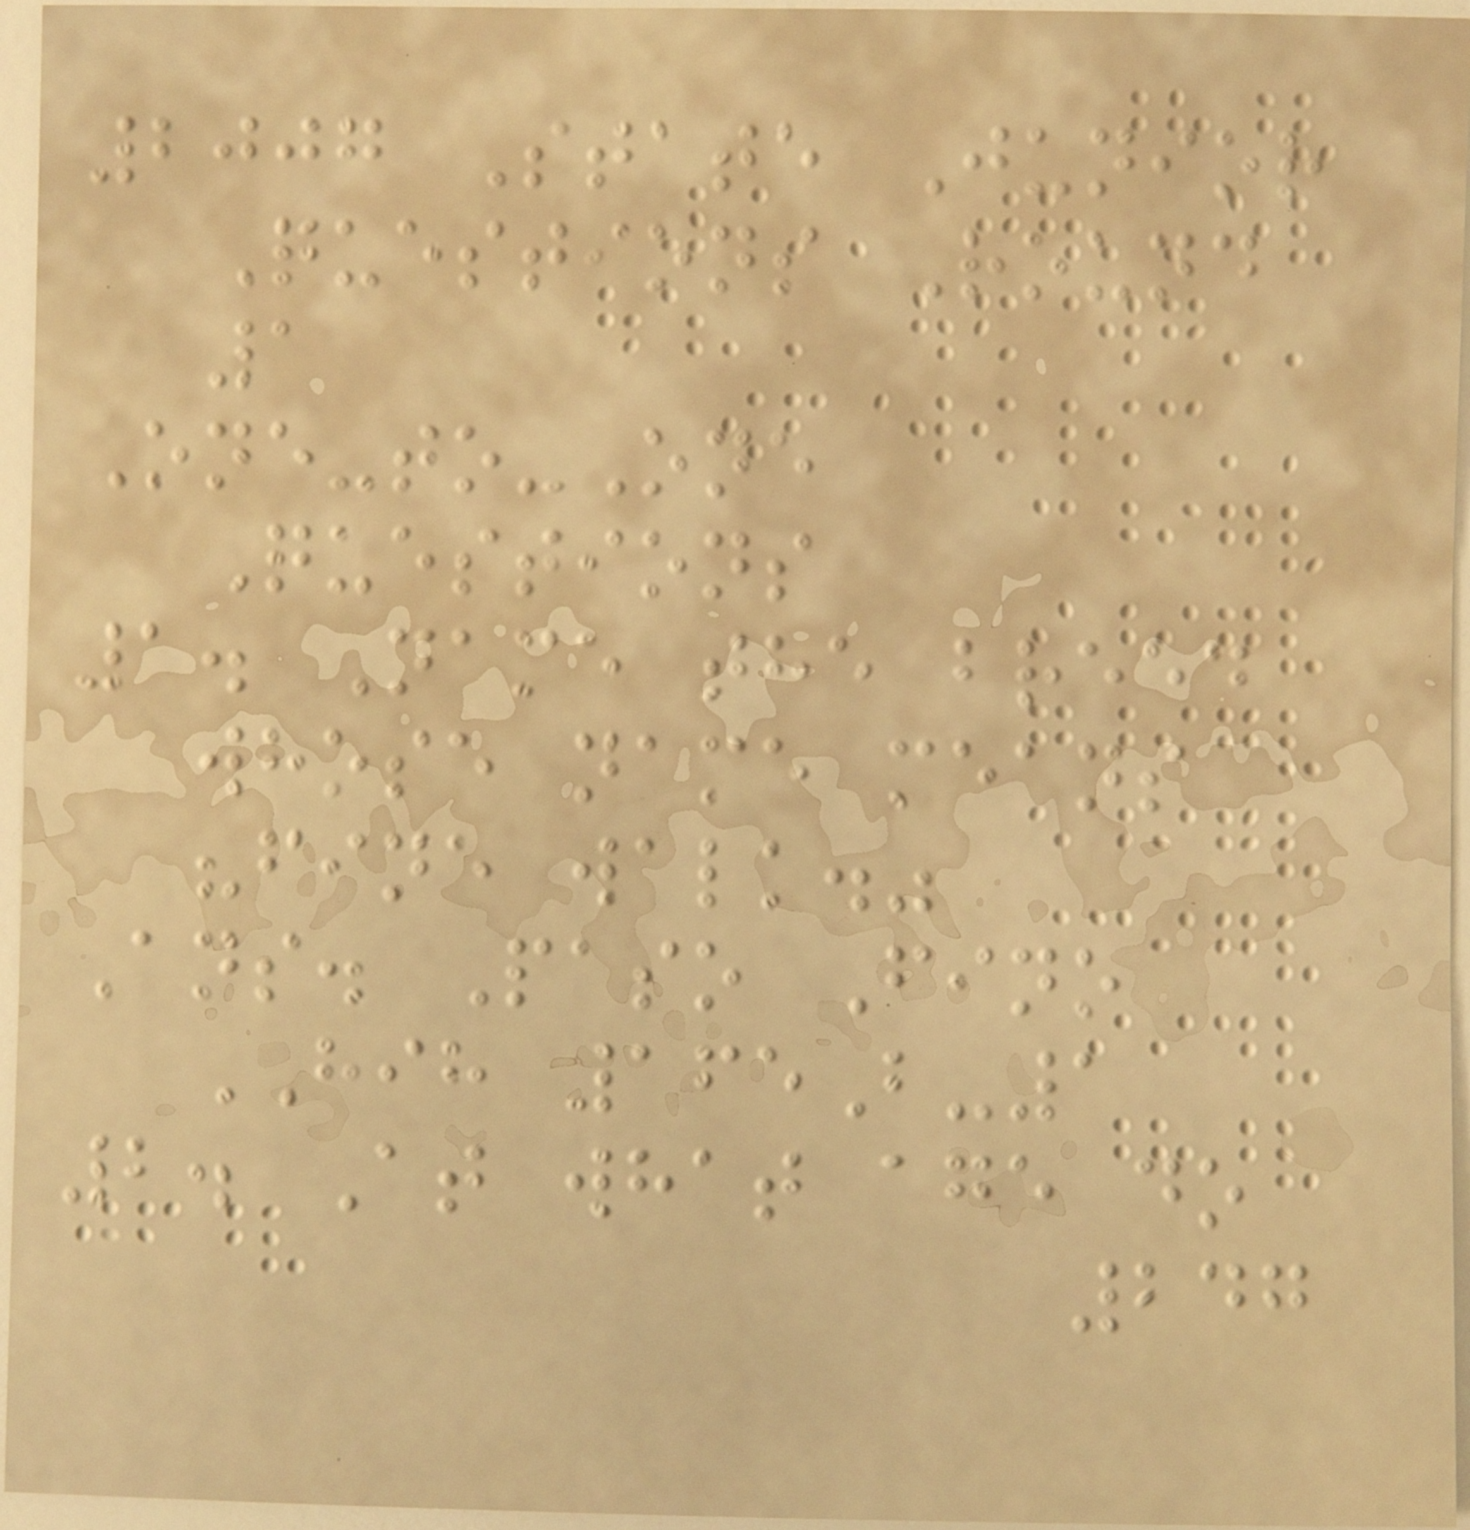2007 State Junior
Questions Round
1
One-to-One
Questions
1. Name the breed
whose name means
"fine walk."
Ans. Paso Fino
HIH 165B-1
2. At what age do
247
